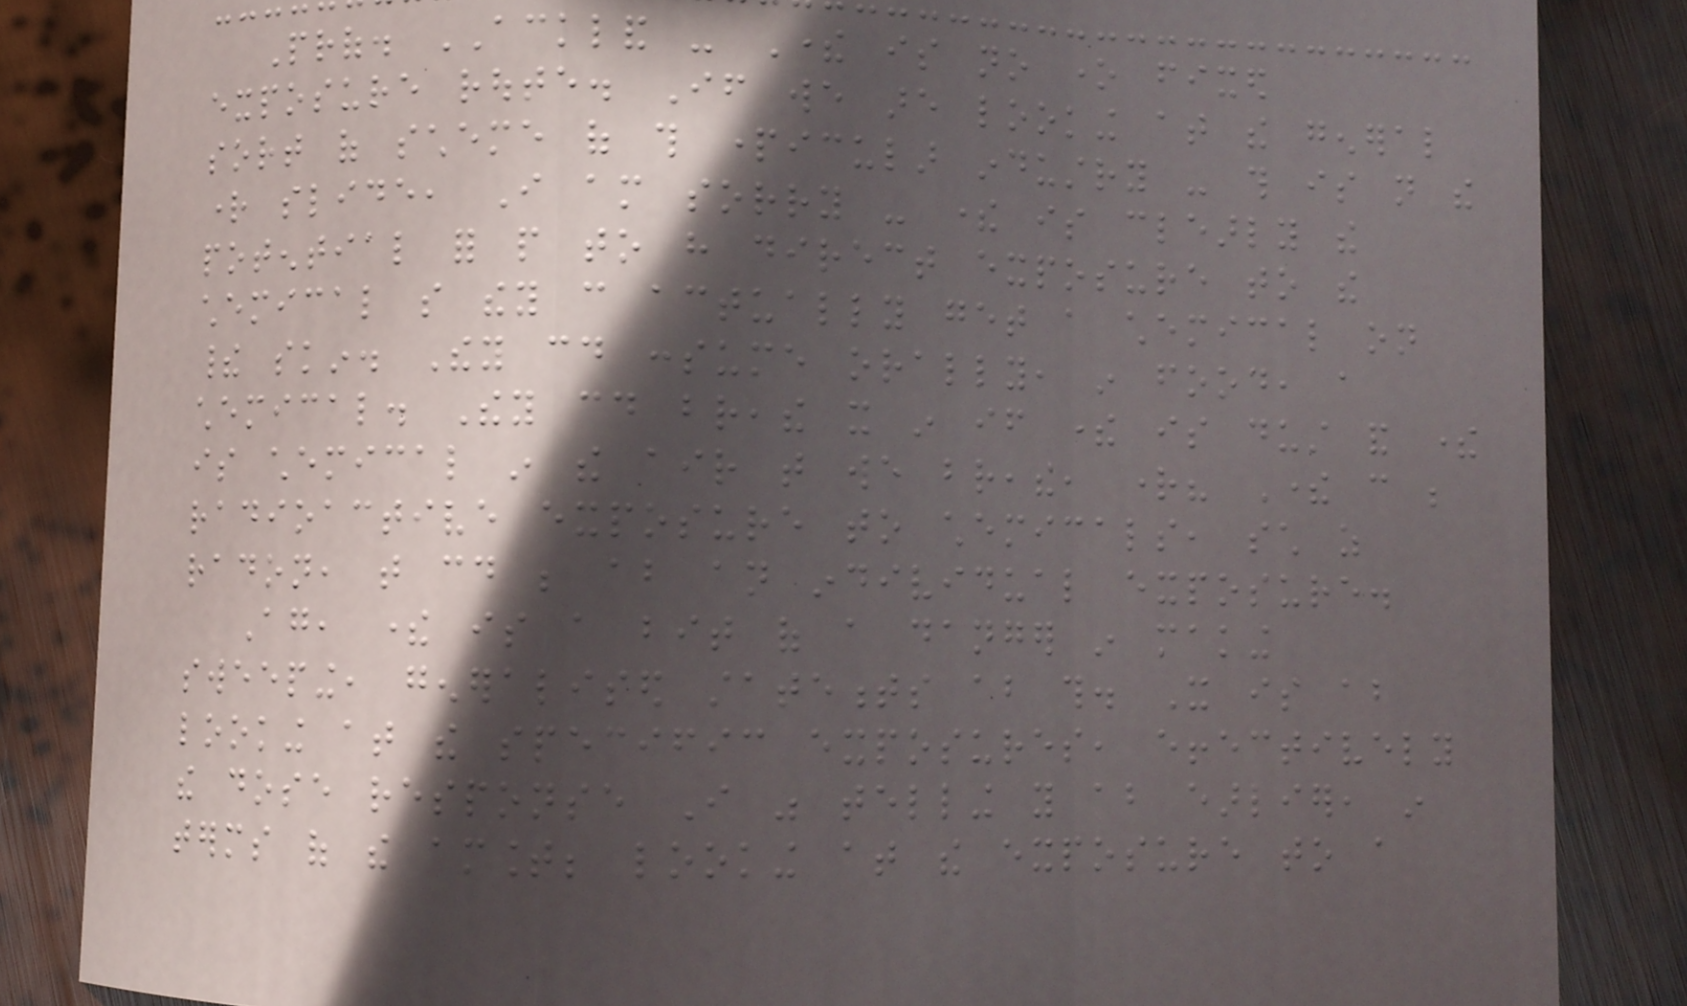Prof. ACKLAND - There is no one fixed
exposure route. If we are looking at the general
sort of scheme of this particular industry - this is not the
right slide, I am sorry - there is clearly the
potential for people to have direct exposure to the
chemical so they can actually get a chemical on
their skin. They could consume orally, in food, a
chemical. They could breathe it in if there is dust and there
is chemical in the air that we breathe, right? There can be
radioactive exposure to chemicals, such as
radon, that could be about an individual exposure.
Again, there is a bit of a danger in making
sweeping, generalised statements about this. It is about
looking at the specific exposures, effectively
the dose response I was telling you about earlier, in
terms of the amount; looking at the exposure to a
